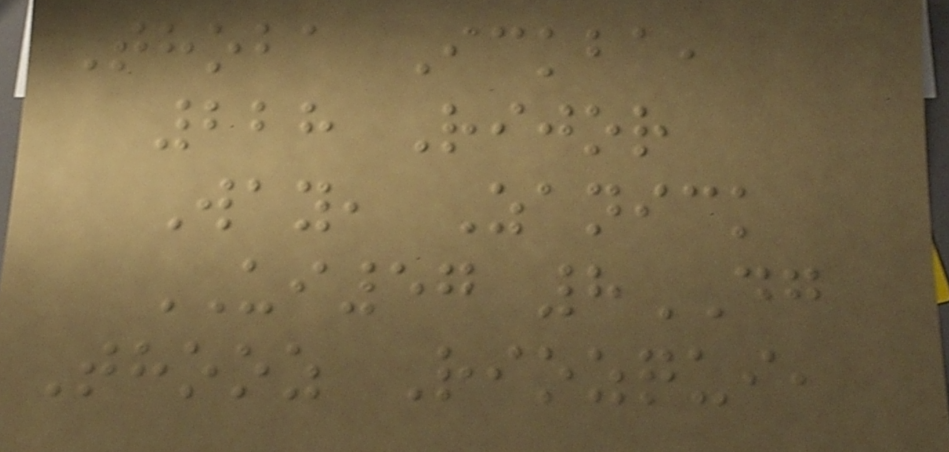Thoba Ickba,
228 Rijor
Way, Zanick
UI57 8DG
Thooz Riozqui,
